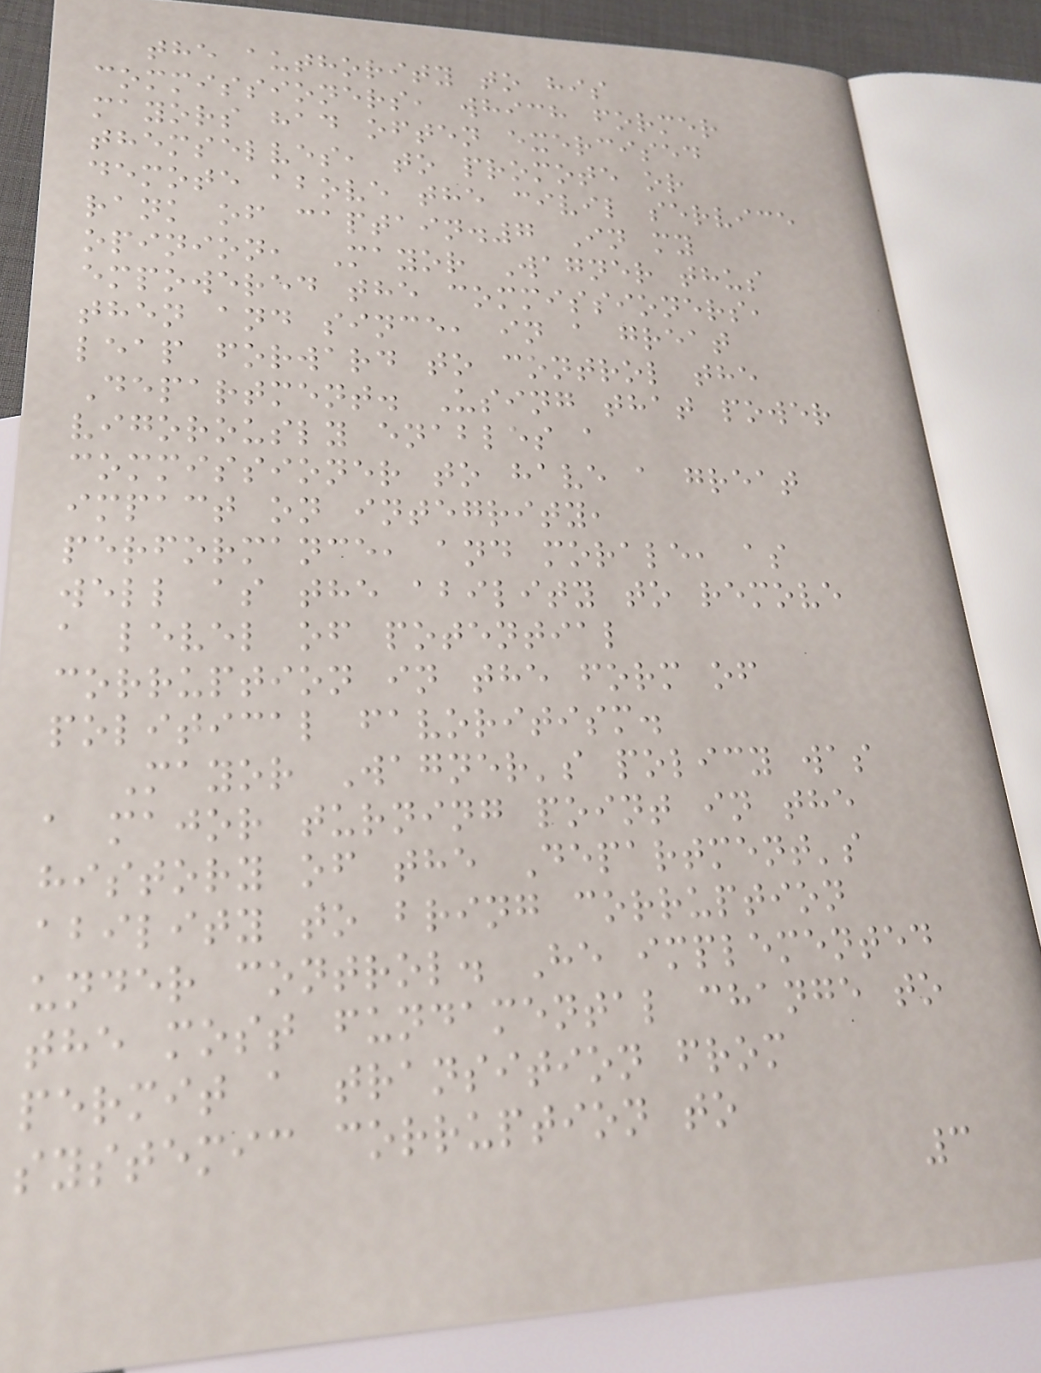the authority to his
commissioners, which former
mayors had often exercised
themselves, to promote or
demote above the civil service
rank of captain.7 In my
opinion, Mayor Wagner thus
empowered the commissioners,
then and since, in a great
leap forward to control the
Department. Using that power
vigorously enables a
commissioner to have a great
impact on integrity,
performance, and morale, as
well as the ability to remove
a level of potential
corruption in the form of
political favoritism.
Mayor Wagner's policy was
a major turning point in the
history of the Department's
ability to bring corruption
under control. He implemented
the most fundamental change to
permit a transition from
systemic corruption to
3
